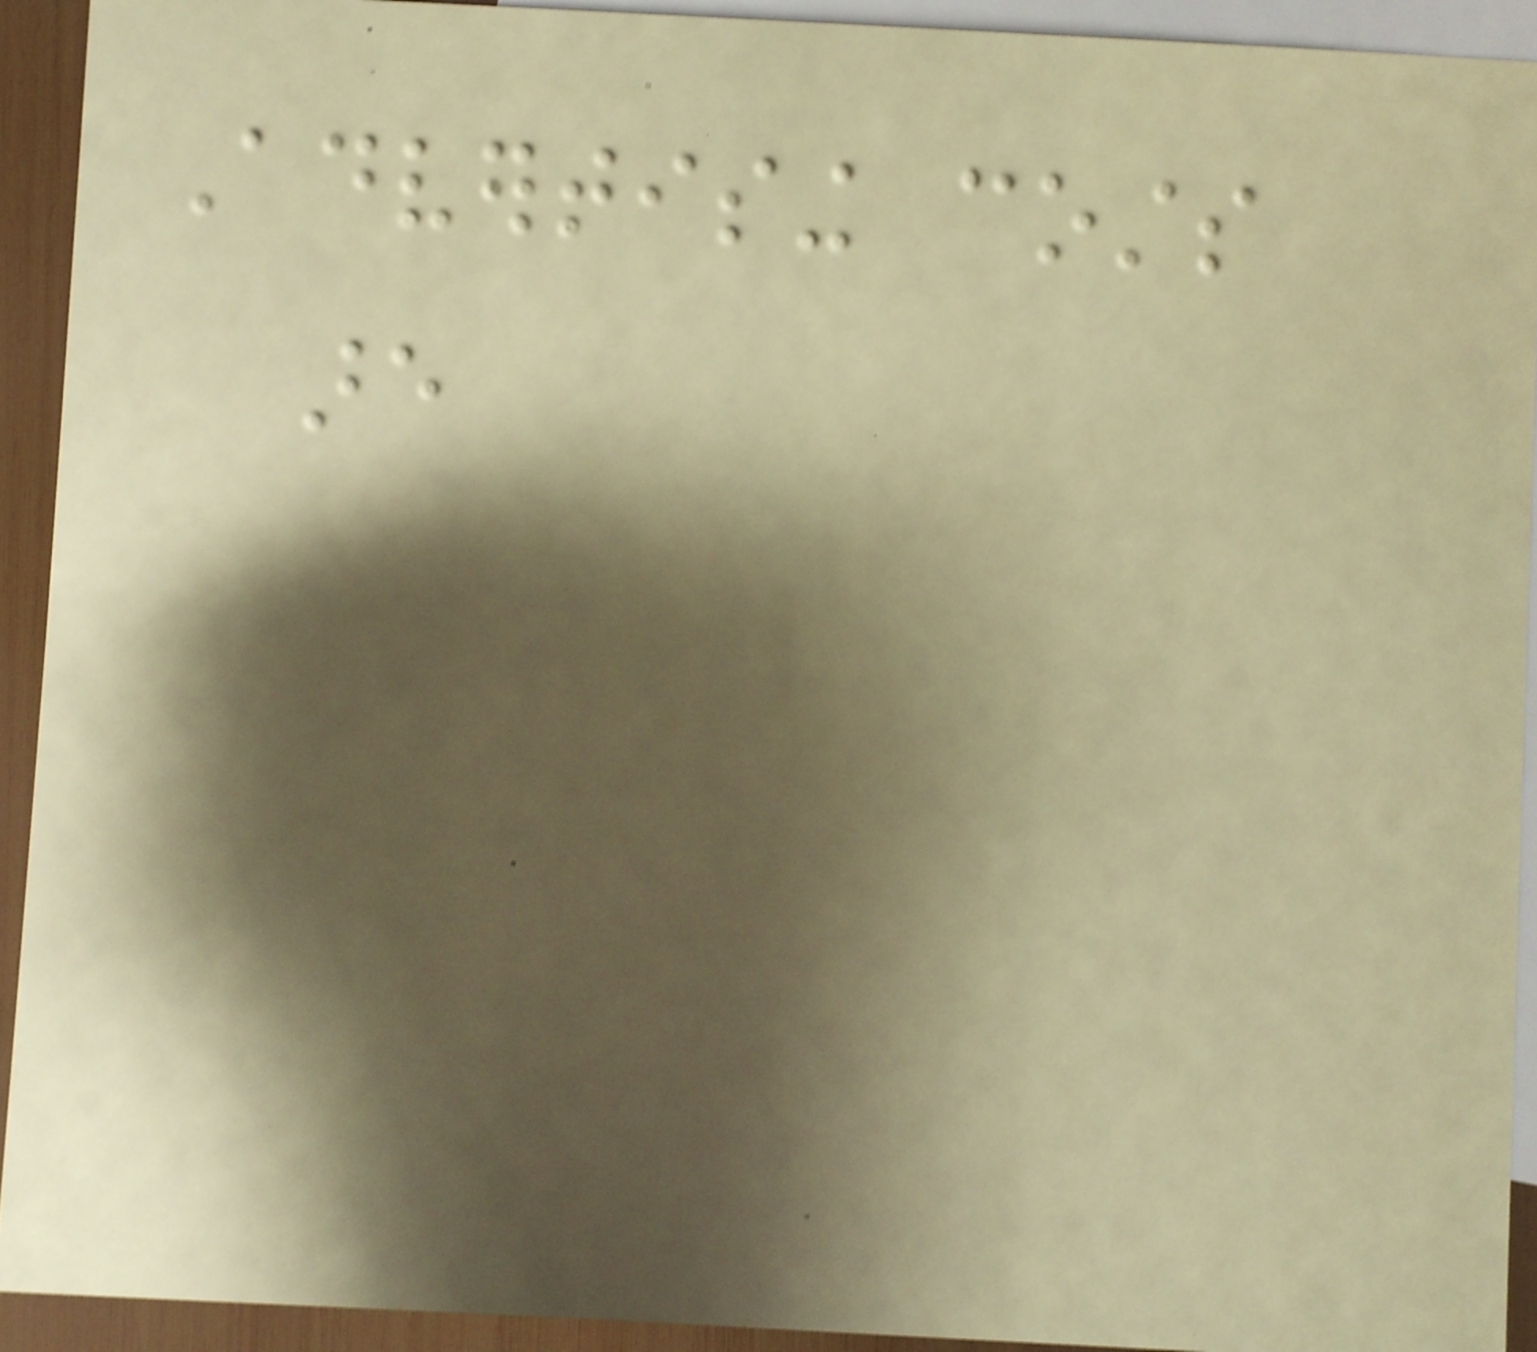Advertising costs
are
